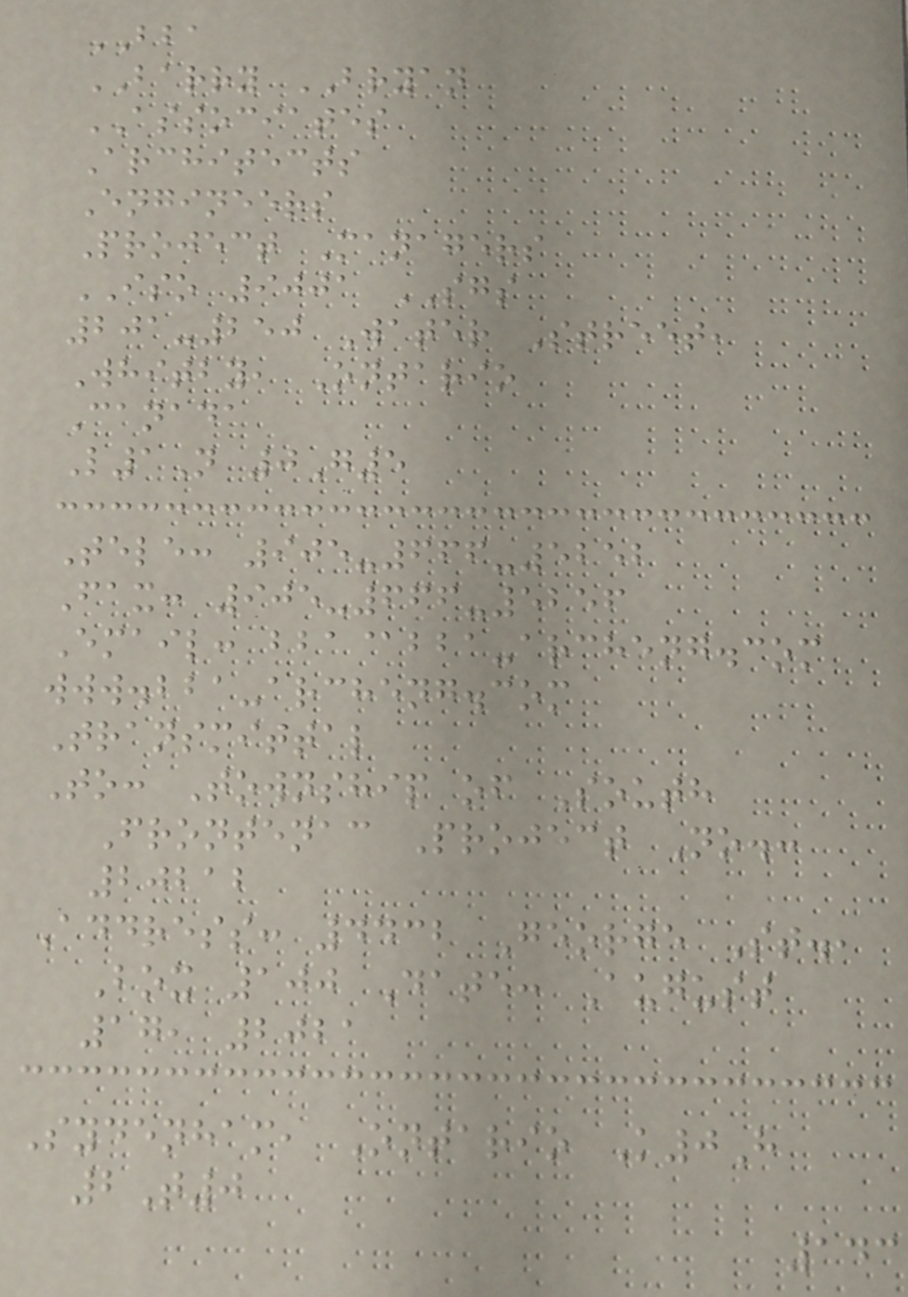BBA
BARRY BRYAN
ASSOCIATES
Architects
Engineers
Project Managers
ISO 9001 SGS
201-250 Water Street,
Whitby, Ontario
Canada
L1N 0G5
Tele: 905-666-5252
Fax: 905-666-5256
Email: bba@bba-archeng.com
www.bba-archeng.com
Transmittal
To: Township of South
Frontenac Project No.:
20212
Address: 4432 George St.,
Box 100 Date: August
17, 2021
Sydenham, Ontario K0H
2T0
143
